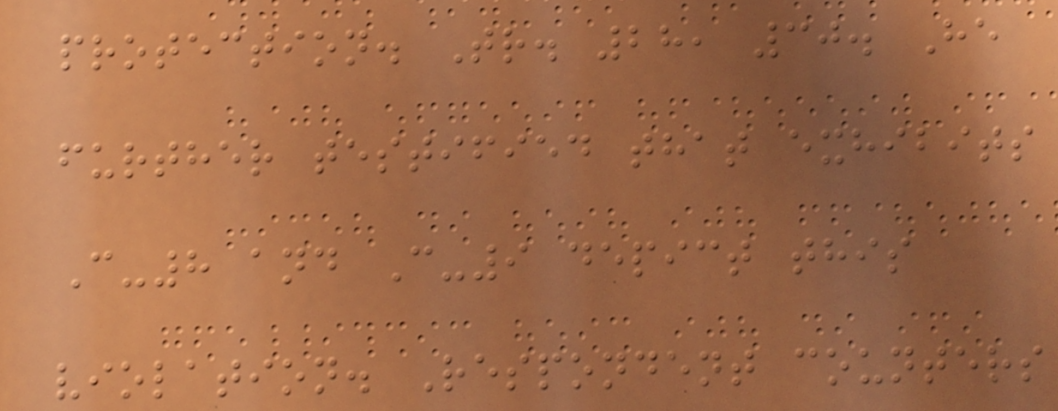protection. Tr. 28, 30. He
further testified that exhibits
C-8 and C-9 depict this
violation. Respondent counters
